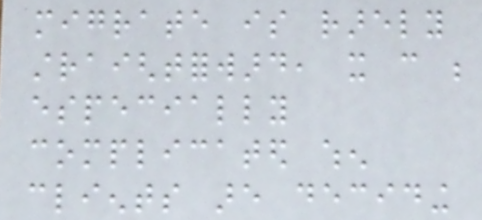migrate is rarely
straightforward, it can be
especially
complicated when
clients are deciding
